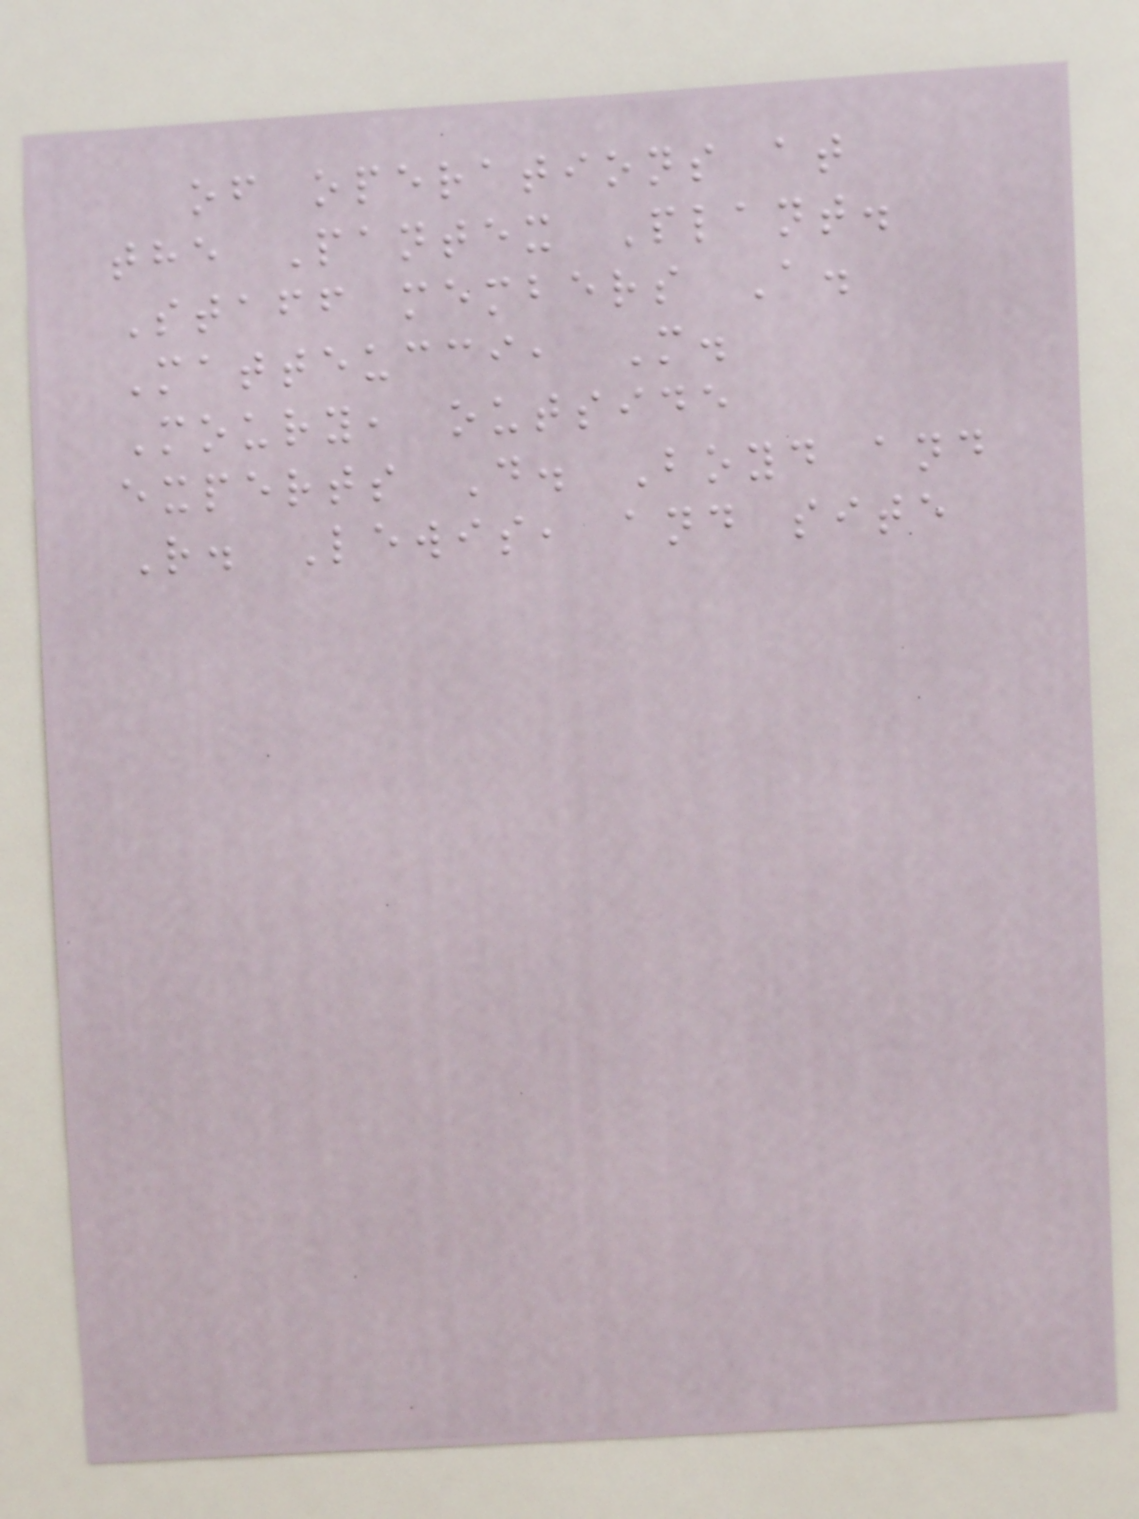of operations at
the Pantex Plant.
Staff members A.
Matteucci, M.
Moury, outside
experts D. Boyd and
R. Lewis, and site
